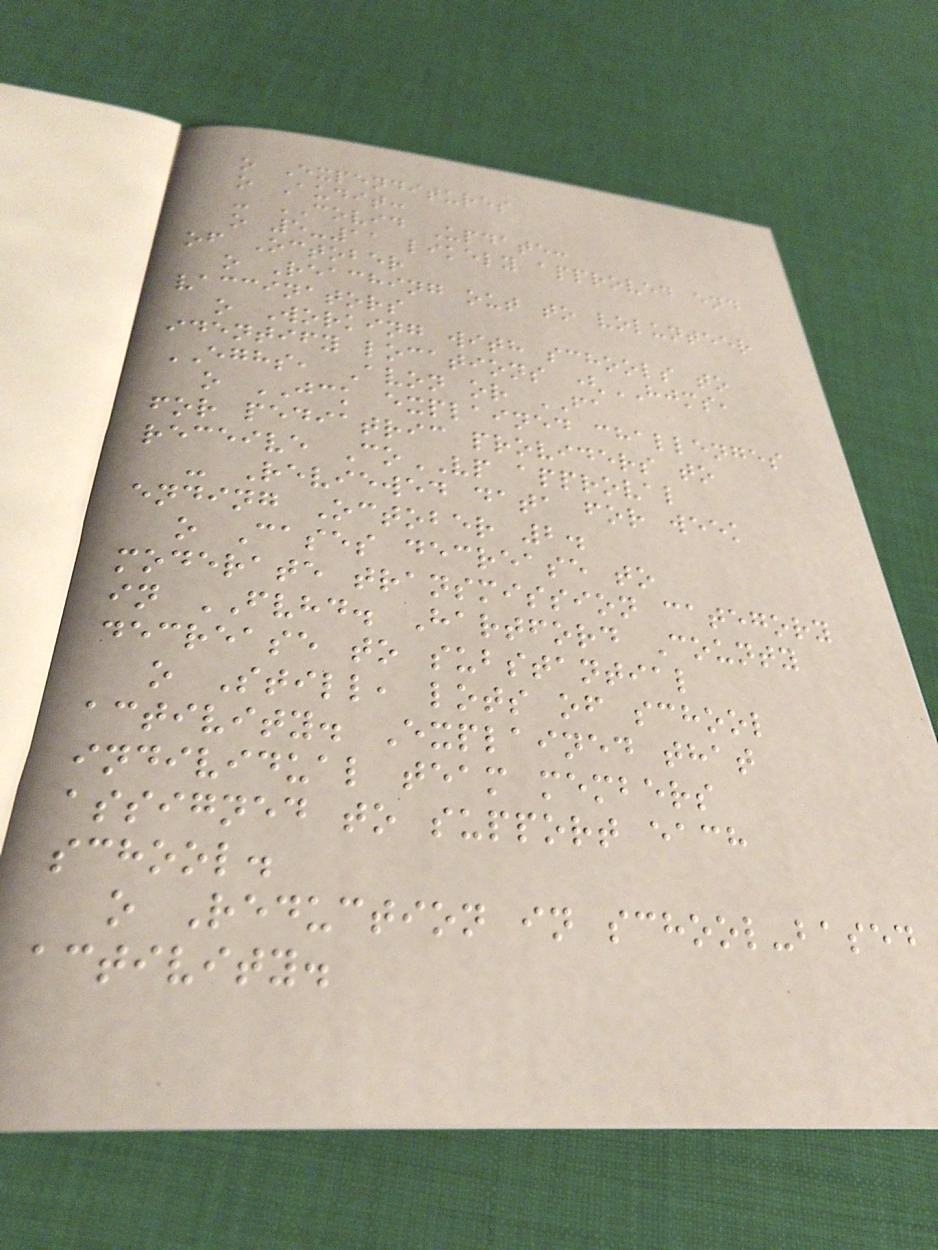o Expenditures
o Audit:
- COVID Update:
o 5-11 likely approved end
of October
o Reaching out to volunteer
vaccinators
o Working with schools to
identify locations (HJMS,
EGHS, Avon or FA
o JCK explained challenges
for pediatric providers to
receive CoVP approval
- Reviewed data for week
ending October 2.
o Cases decrease to
moderate transmission category
in FVHD. Hartford County
decrease to substantial
o Still, lots of school
activity. Explained that
individual team members
assigned to support each
school.
o Reduction in school-based
activity.
